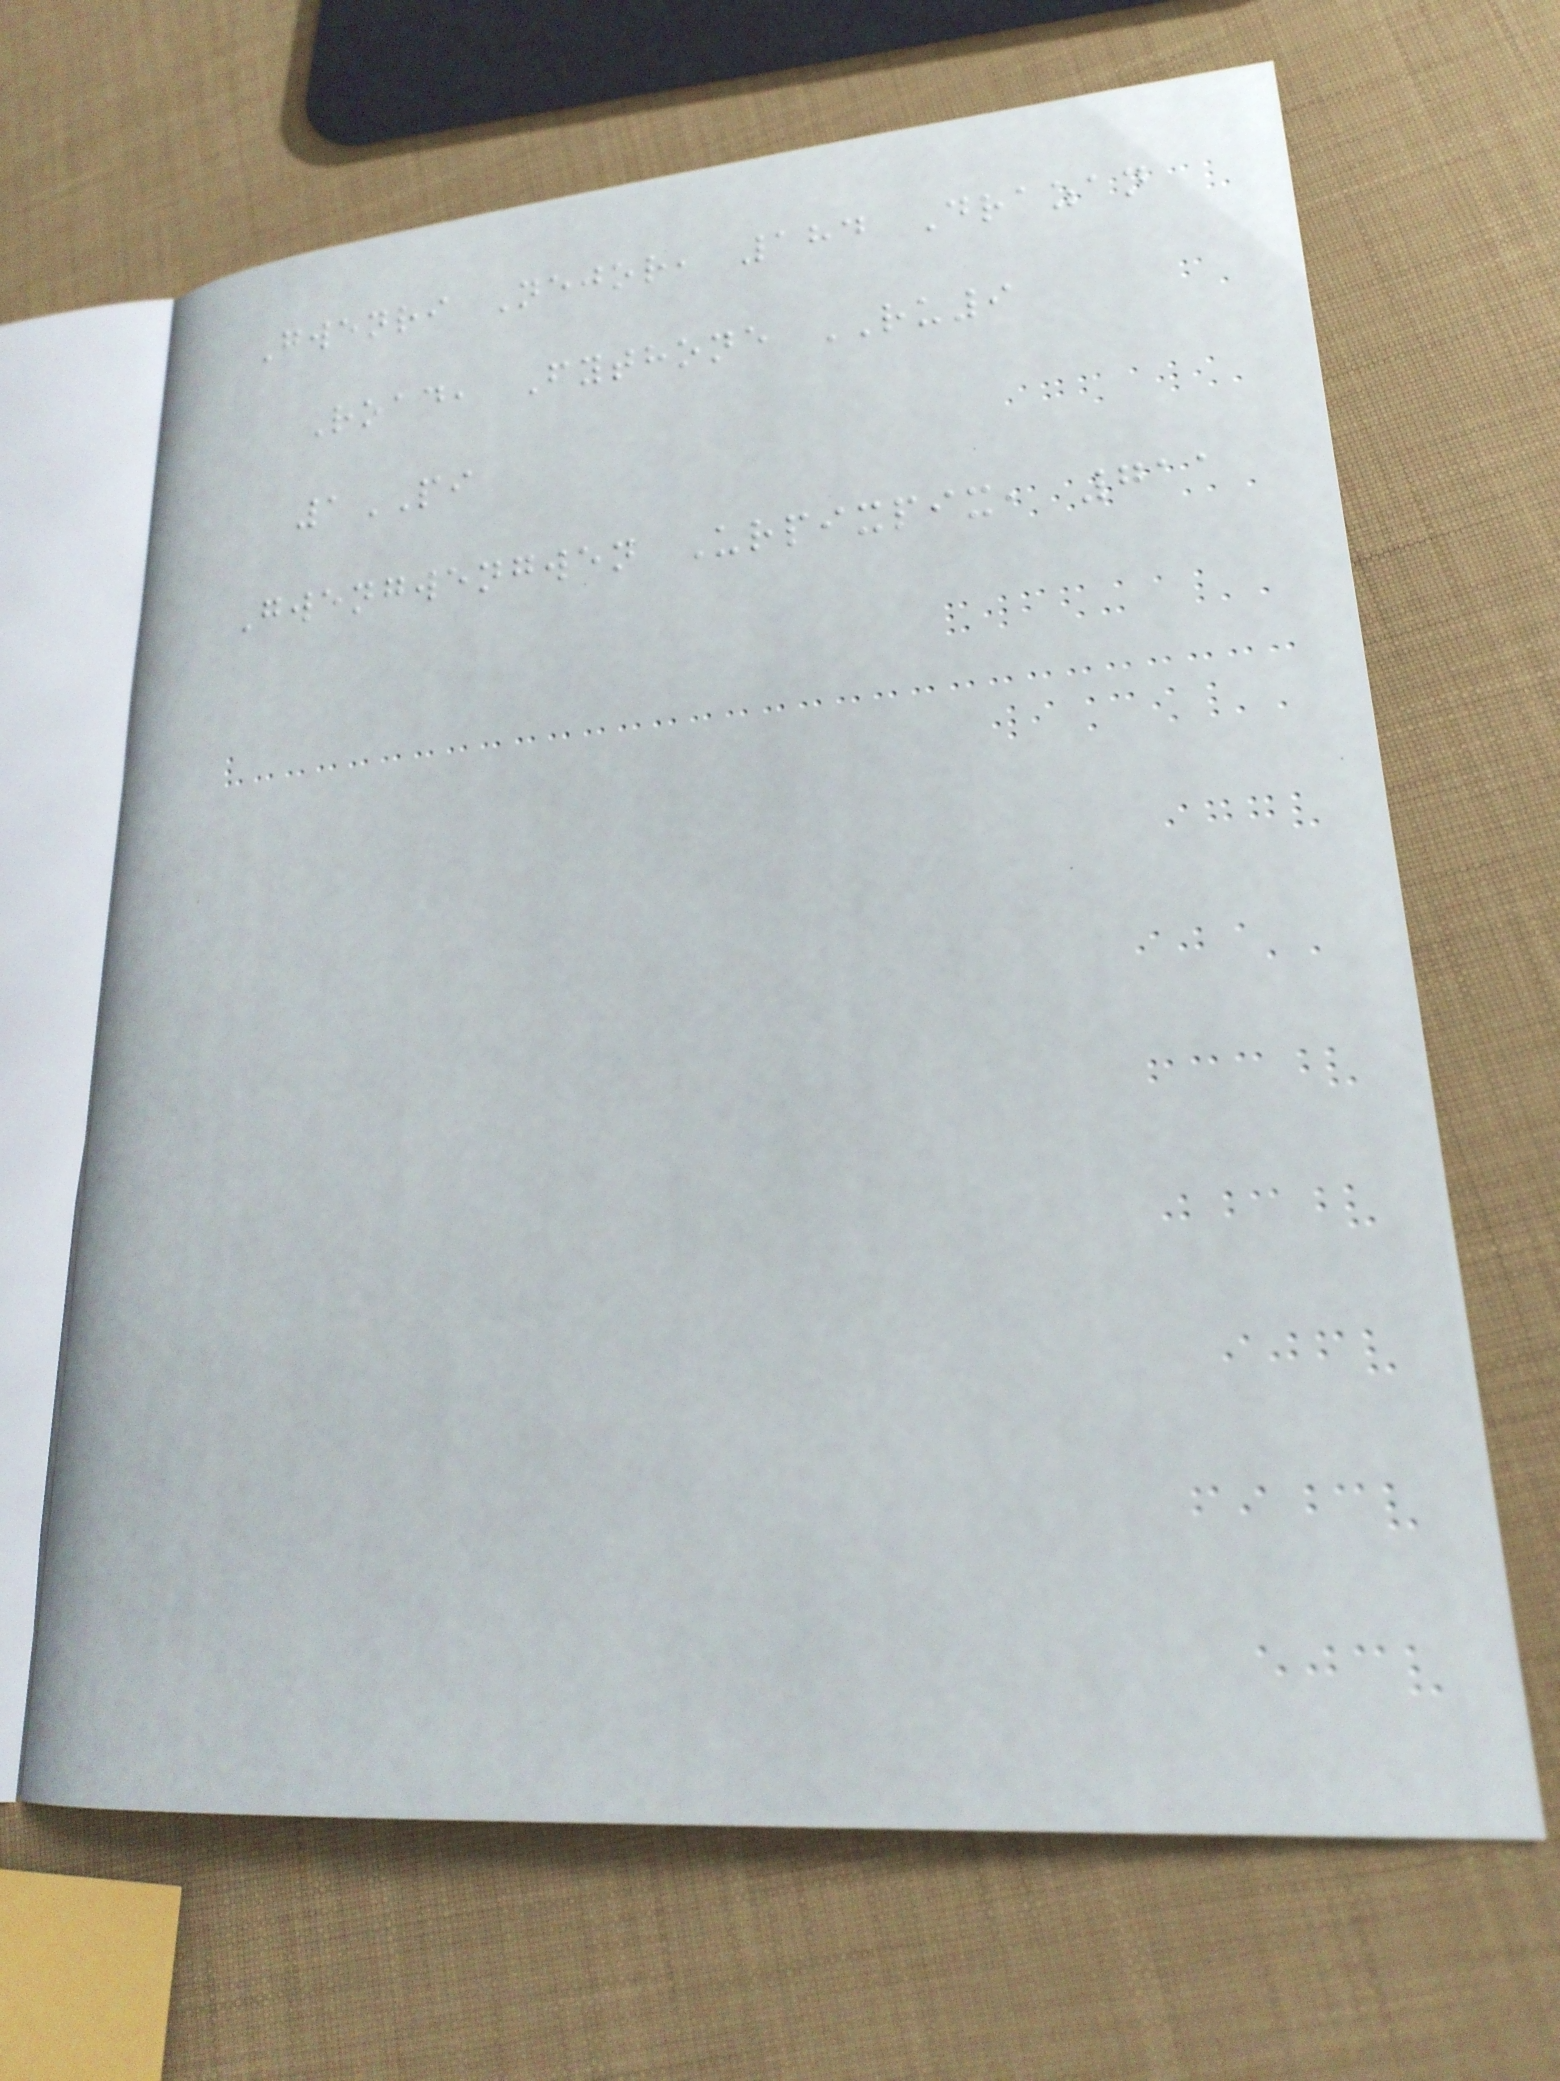Gwenri Nejor, 184 Drazan
Road, Fythone RU9
1PI
Gwengwengwen Urpixpix, 711
